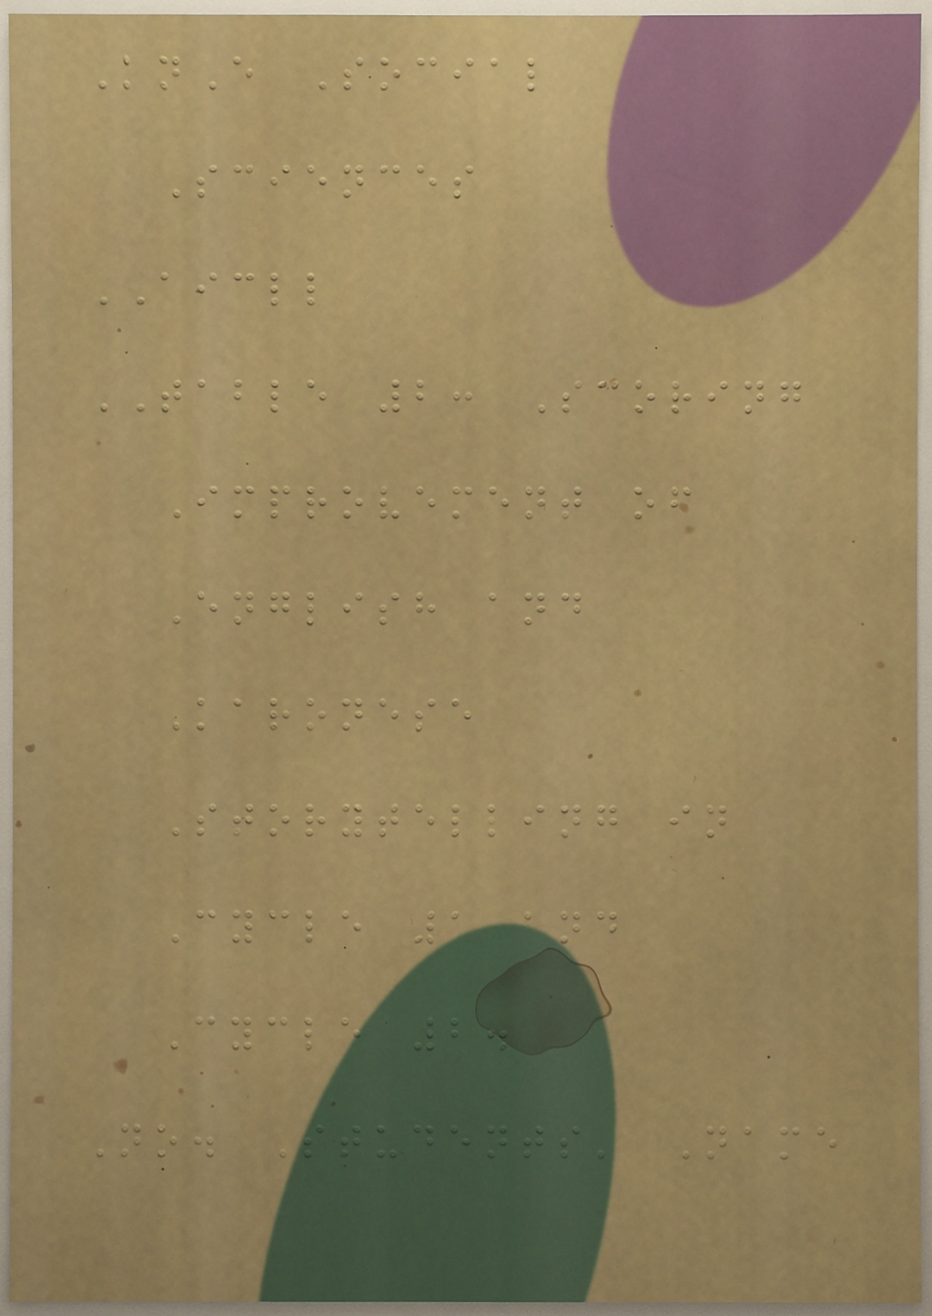KnE Social
Sciences
AICLL
TABLE 2: Scoring
Improvement of
English and
Karonese
Storytelling in
Cycle 1 and
Cycle 2.
No. Students' Name
